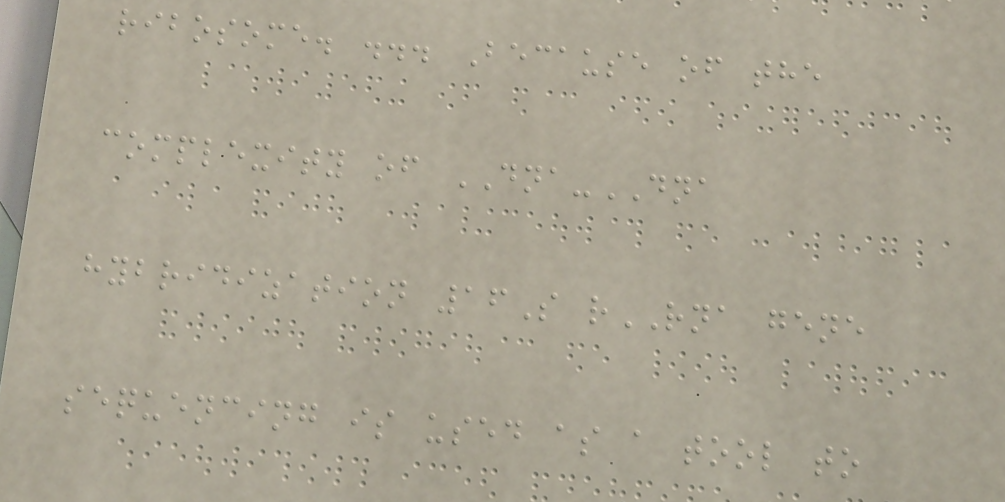ribosome. ... Because of the
complexity of DNA-DNA
hybridization 16S rRNA gene
sequencing is used as a tool to
